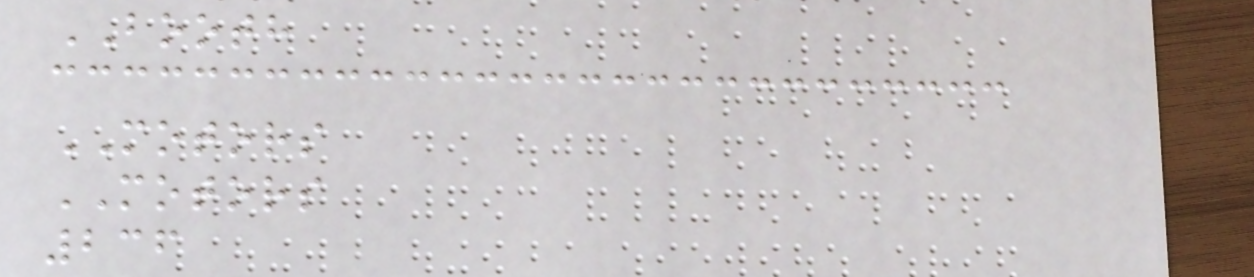BOOTH
MOTORS
MOTORS
236
